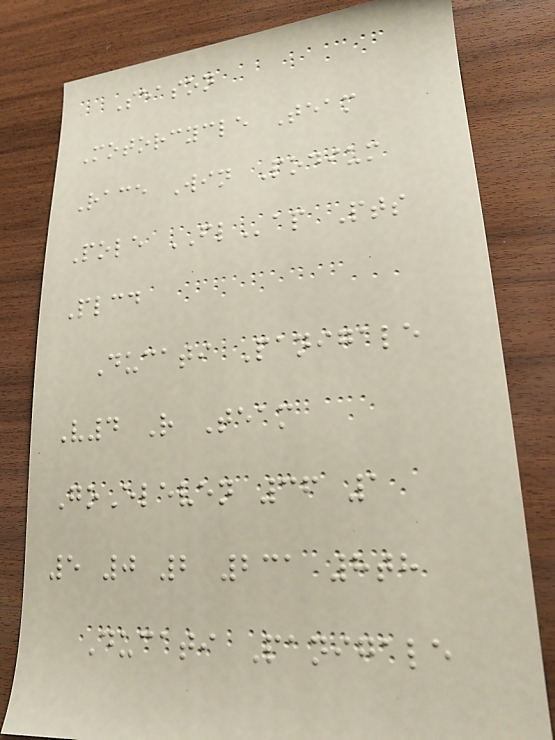Season
Motorcycle Team
Race Win Podium
Pole FLap Pts
Plcd
Ducati Panigale
V4 R Team
GoEleven 36 1
5 0 2 231 8th
Ducati Panigale
